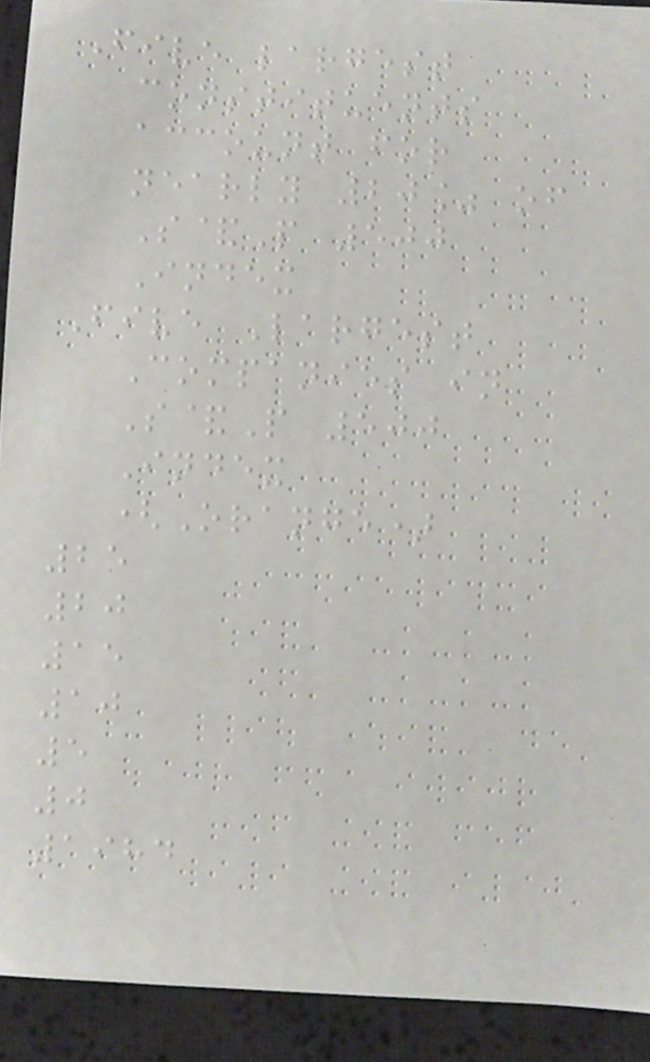Five largest
constituents
account for
nearly 20% of
S&P 500
Index
Five Largest
Companies in
S&P 500
Index
(Orange)
25
20
15
10
5
0
1984
